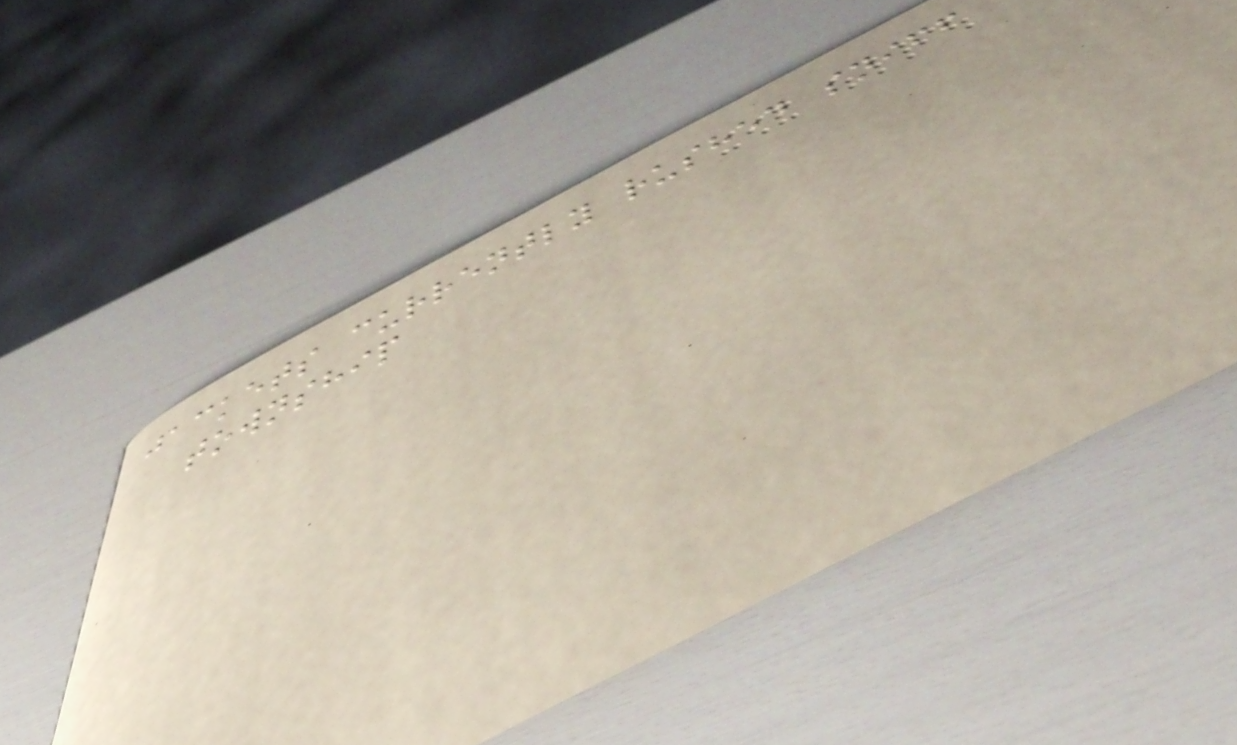jackets currently rushed sniff
township
